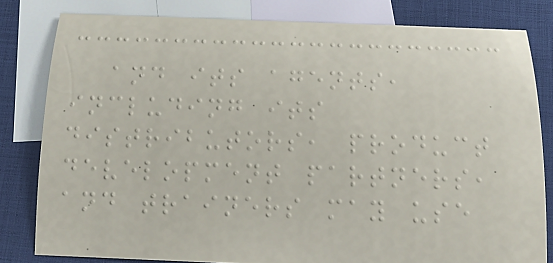and its agents,
including its
distributors, product
development partners,
and trainers may use
